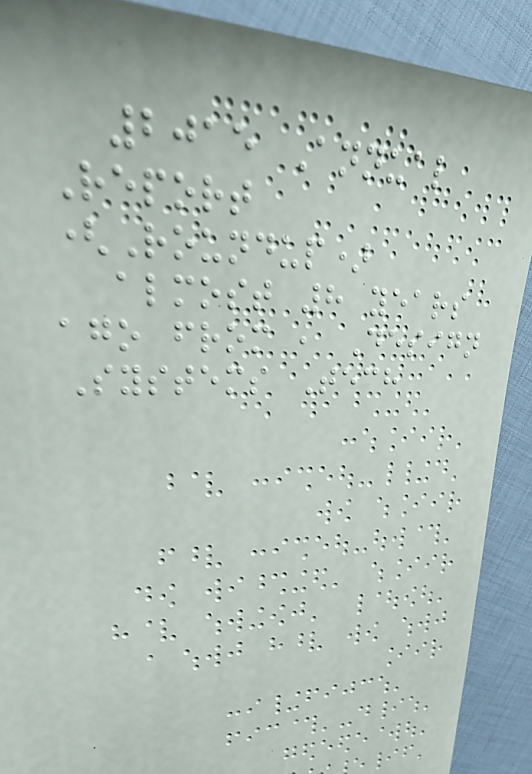2015 Annual
Report
(Roundup)
almost 8 years
ago from , Design
Systems Tech
